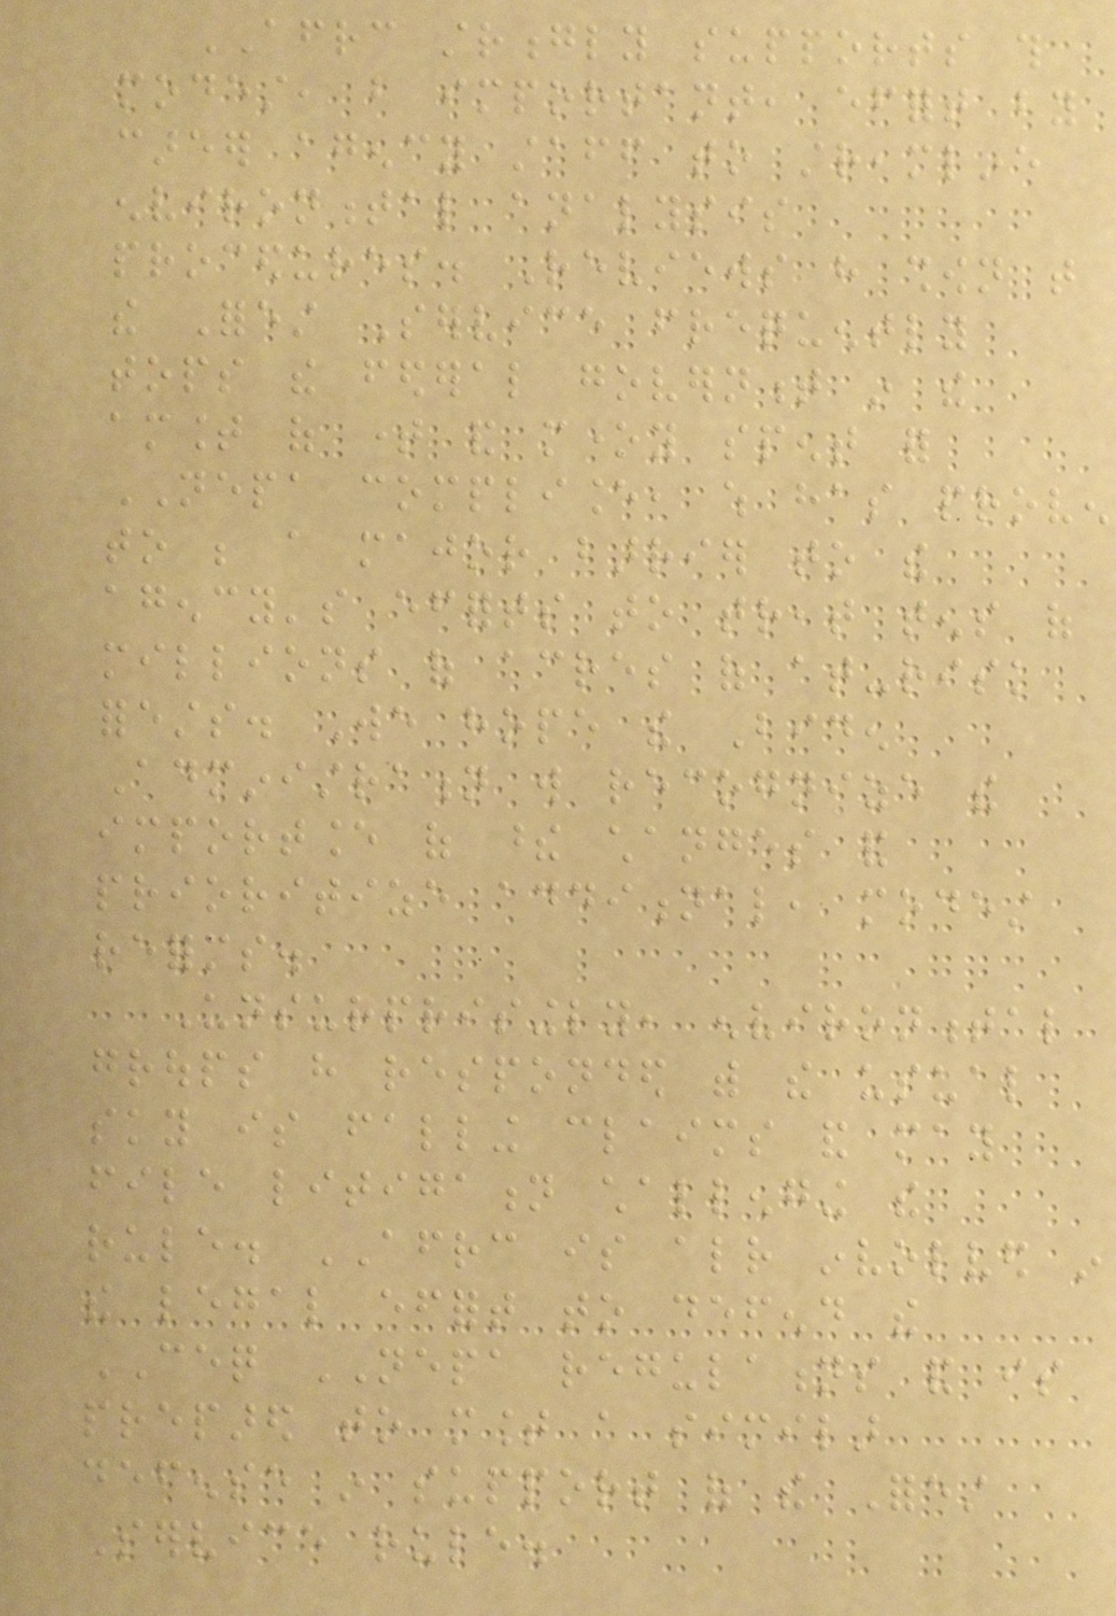AFRC strongly supports this
modest, but important, effort by
career agency staff to streamline
environmental analysis
procedures. Reviews have shown that
the Forest Service frequently
tops the federal government in the
amount of time and money spent for
NEPA compliance, which has proven
to be a major barrier to the
agency's efforts to treat tens of
millions of acres of at-risk
forests. We hope the Biden
Administration will recognize the
importance of these changes and
prioritize additional, modest
reforms.
Unsurprisingly, environmental
groups have responded with the usual
sky is falling claims and may
file litigation challenging the
rule. AFRC is already involved in
the legal effort to defend the
CEQ NEPA regulations and is
prepared to mount a similar
defense in support of the Forest
Service rule.
